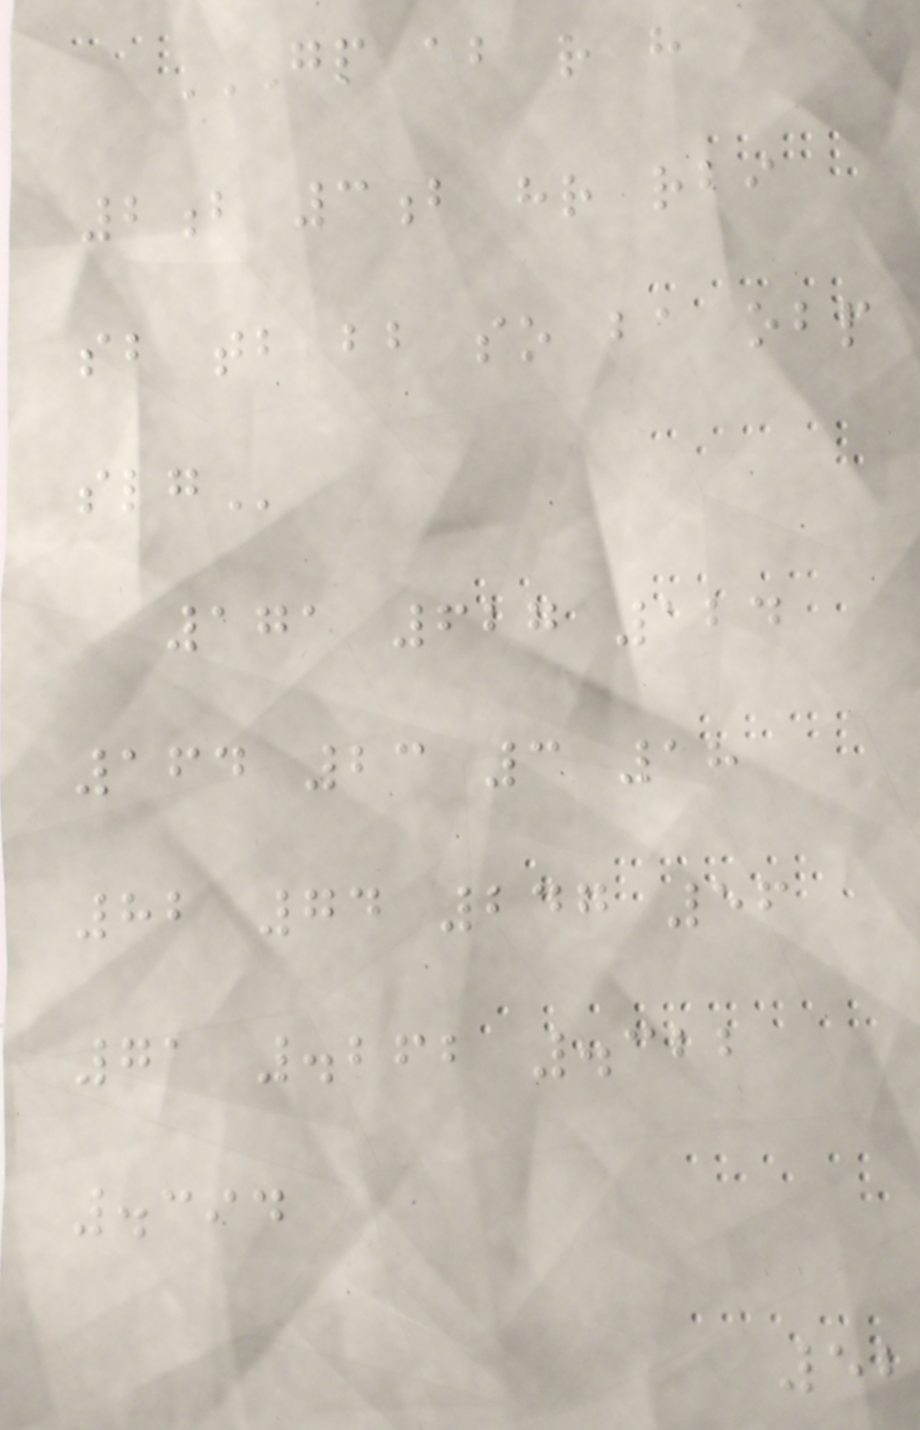GP AB R H
2B 3B HR RBI
SB TB BB SO BA OBP
SLG
171 627 124
164 23 3 18
82 74 247 56
71 .262 .322
.394
52
